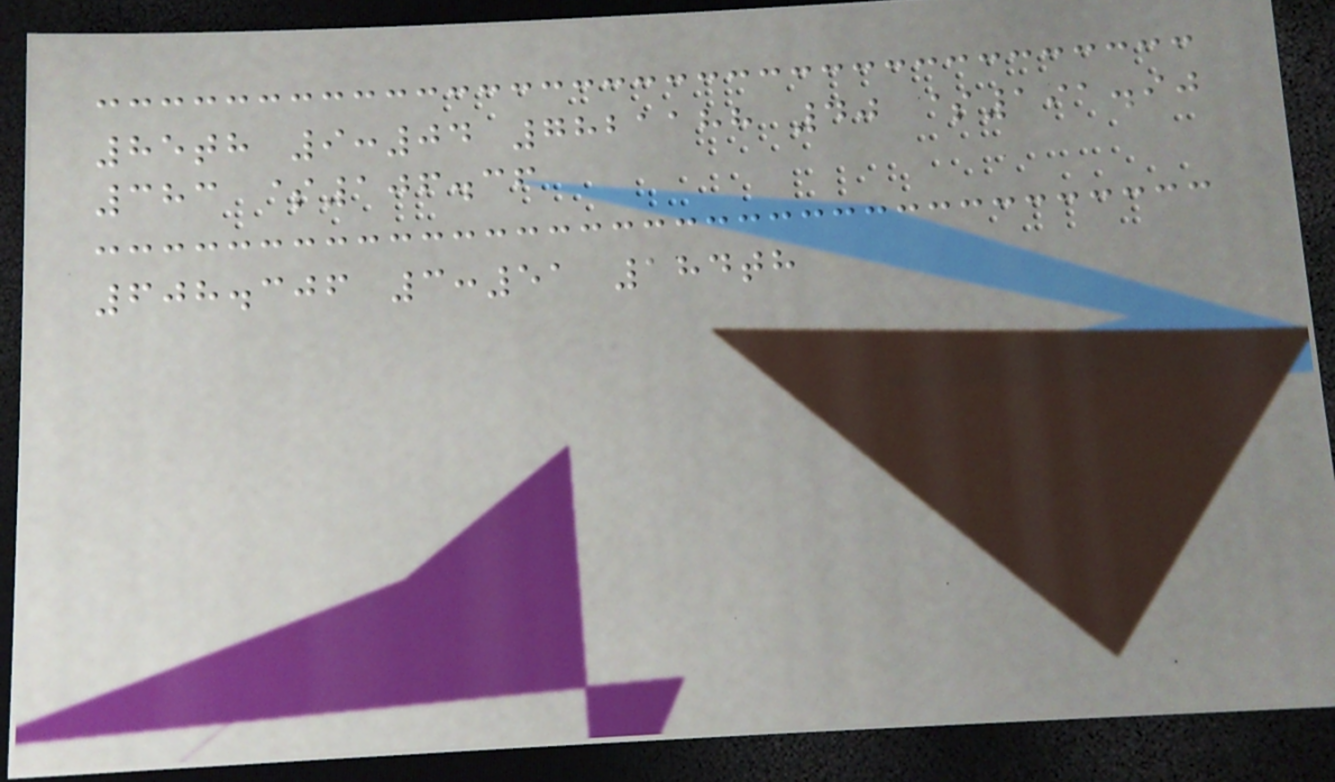85th 9:04 7821188 40 $191.90
383 $106.36
608.306 3:51 184th
